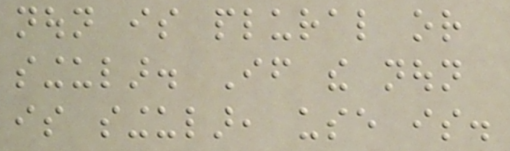noun is plural or
singular. If the noun
is singular, use is.
